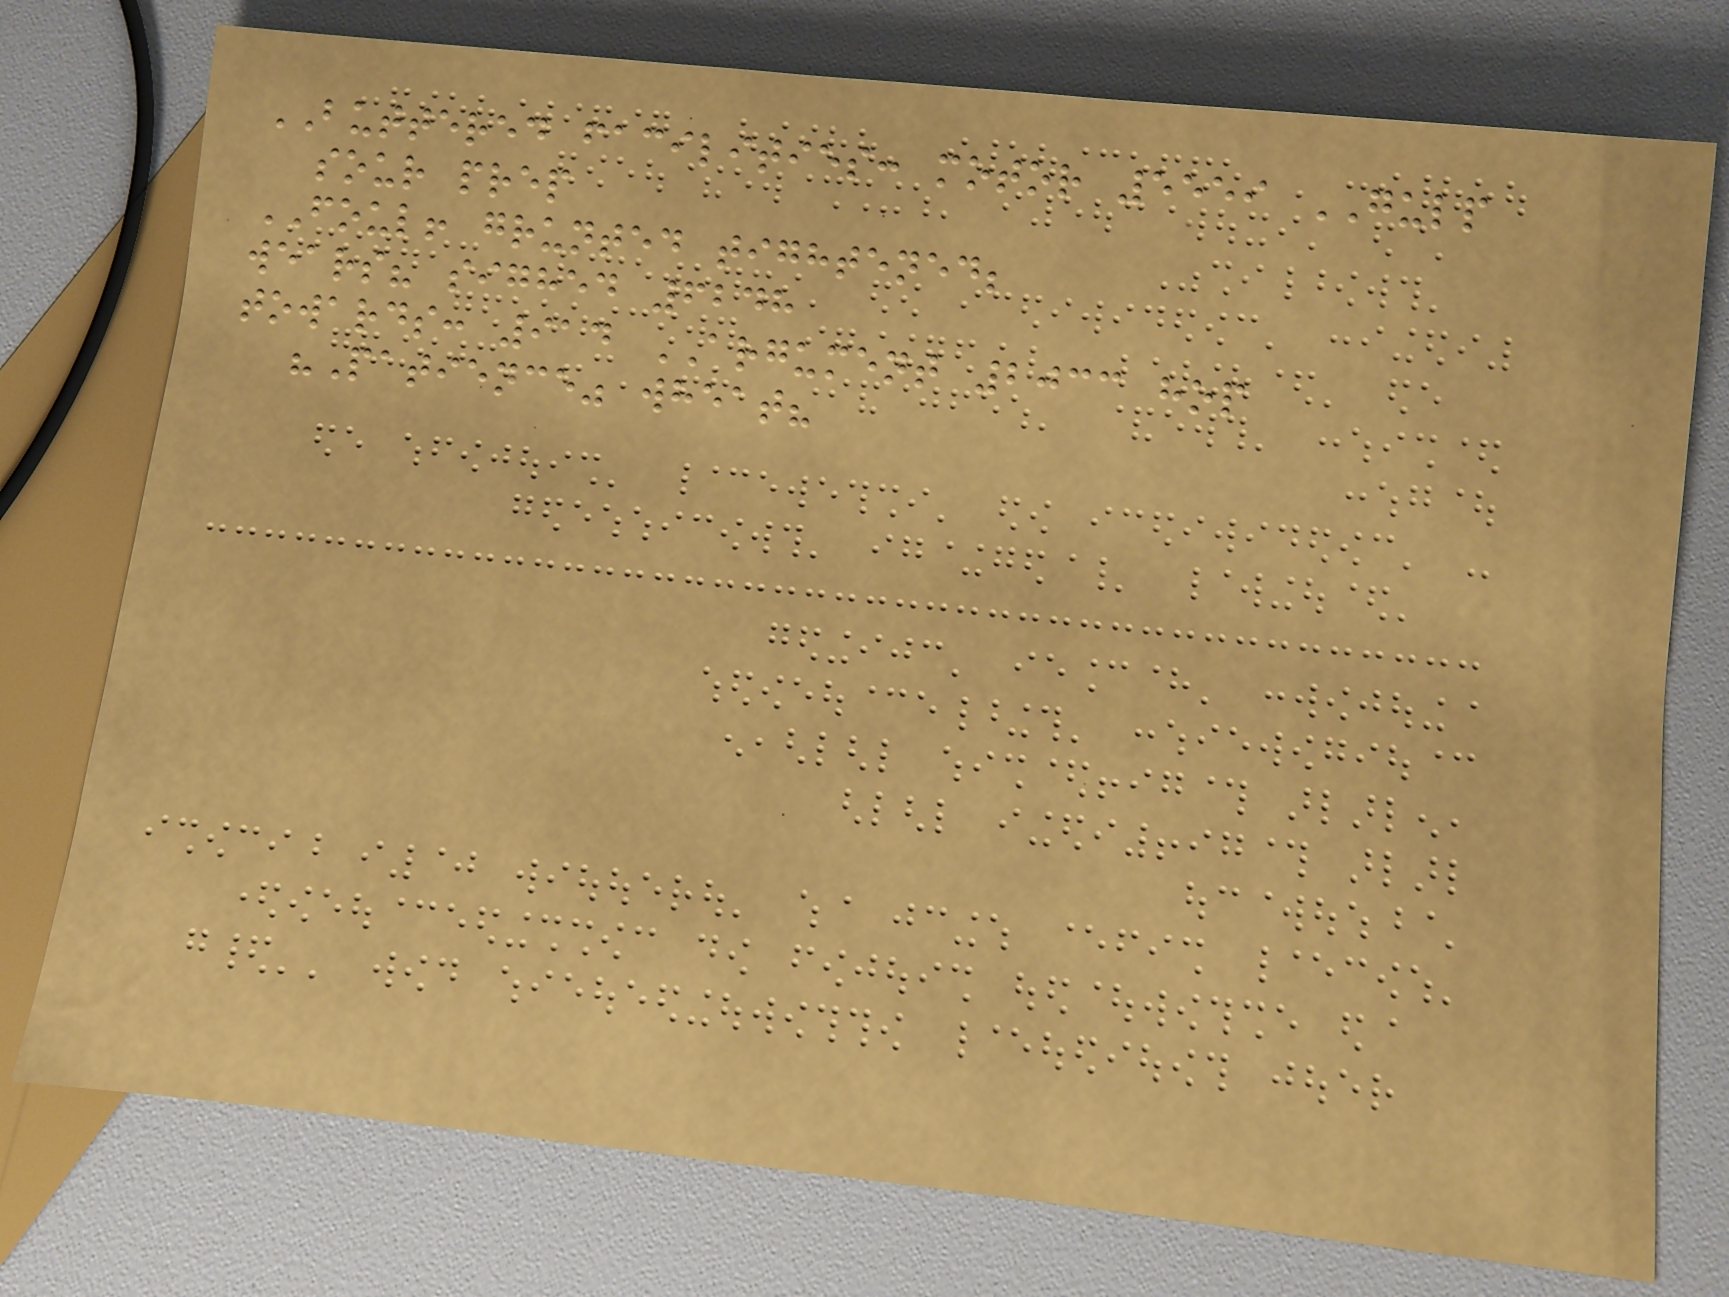BUTTERED facilities: motor 5559 GULP
sour prep
FOUL! grunted tightened;
wears? sighed 6248
towards: 914 ARGUMENT 2033 hop
"Patience" wheat?
